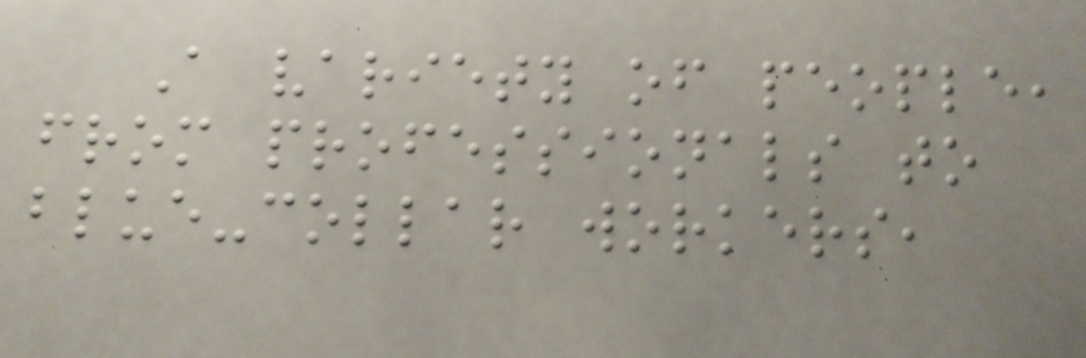A variety of people,
from professionals to
blue-collar workers,
